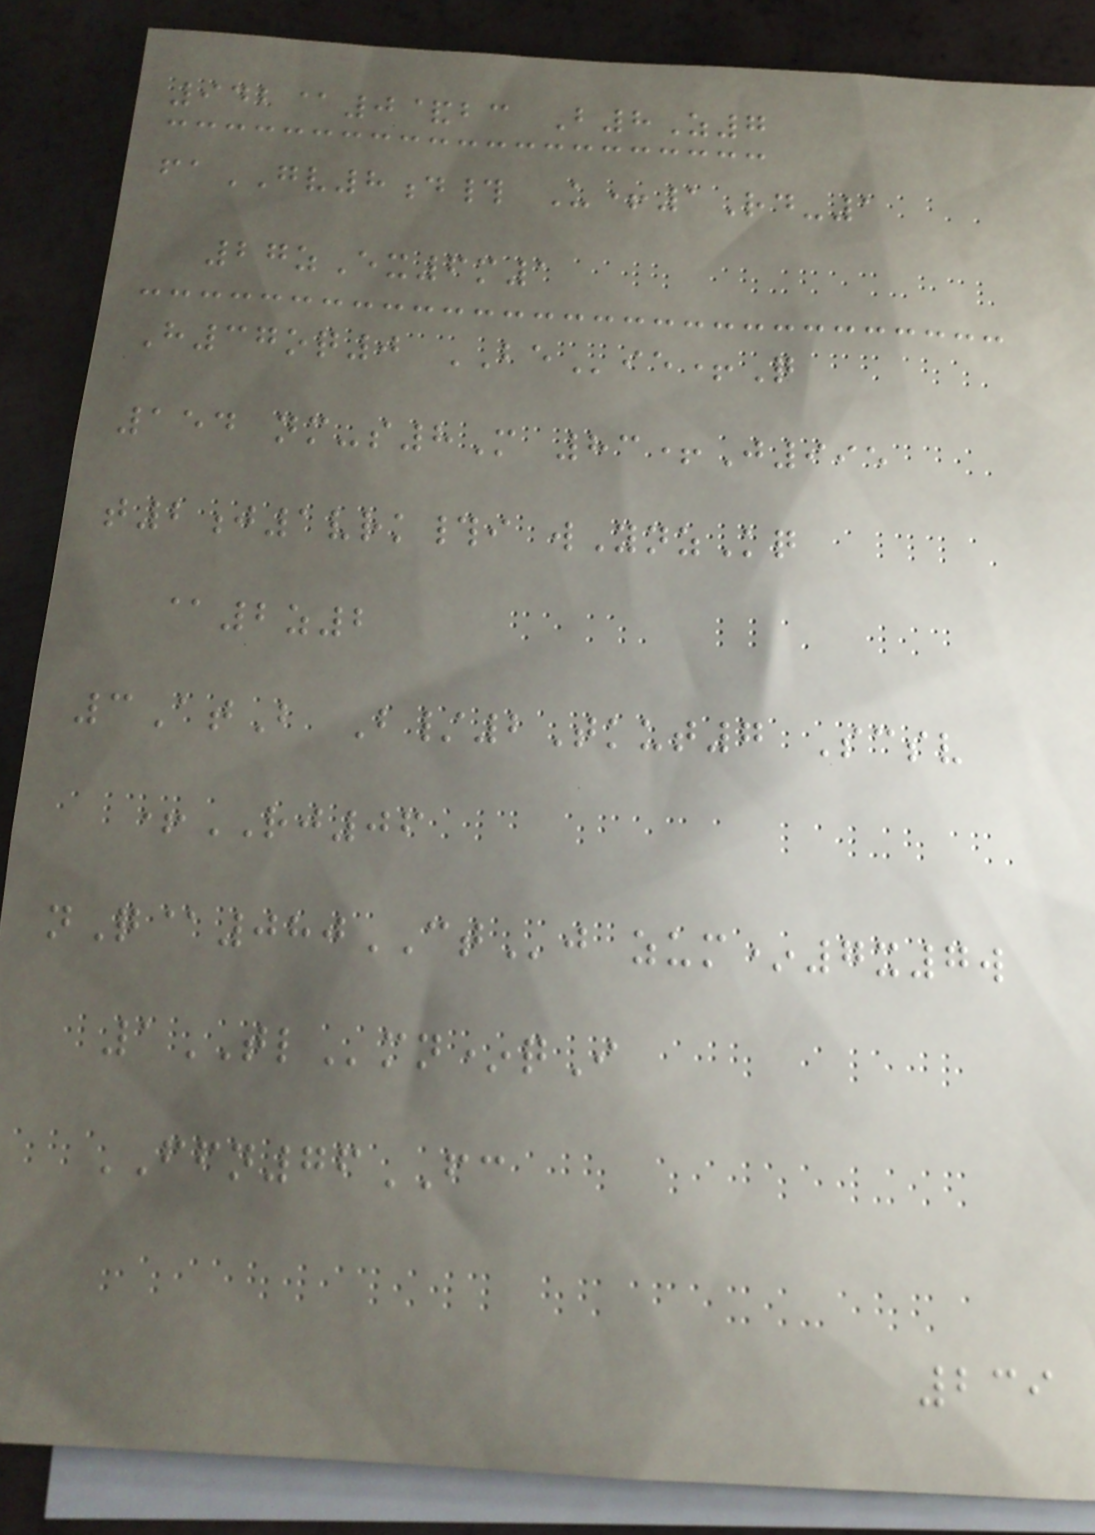942@0&bc B8Z7
faGV8d# U+1Rd-1
27zEx6m1
H37oq0 BEie+Q
154 nm-s8M 83+J995
t2j1vrk#i wYnzKq
@2z2
3AtB B/2Tkut7 Scsv
+RJ06
nQ@080CTj zum*7x7w
1TLmn*qI
FFN76FC
239
